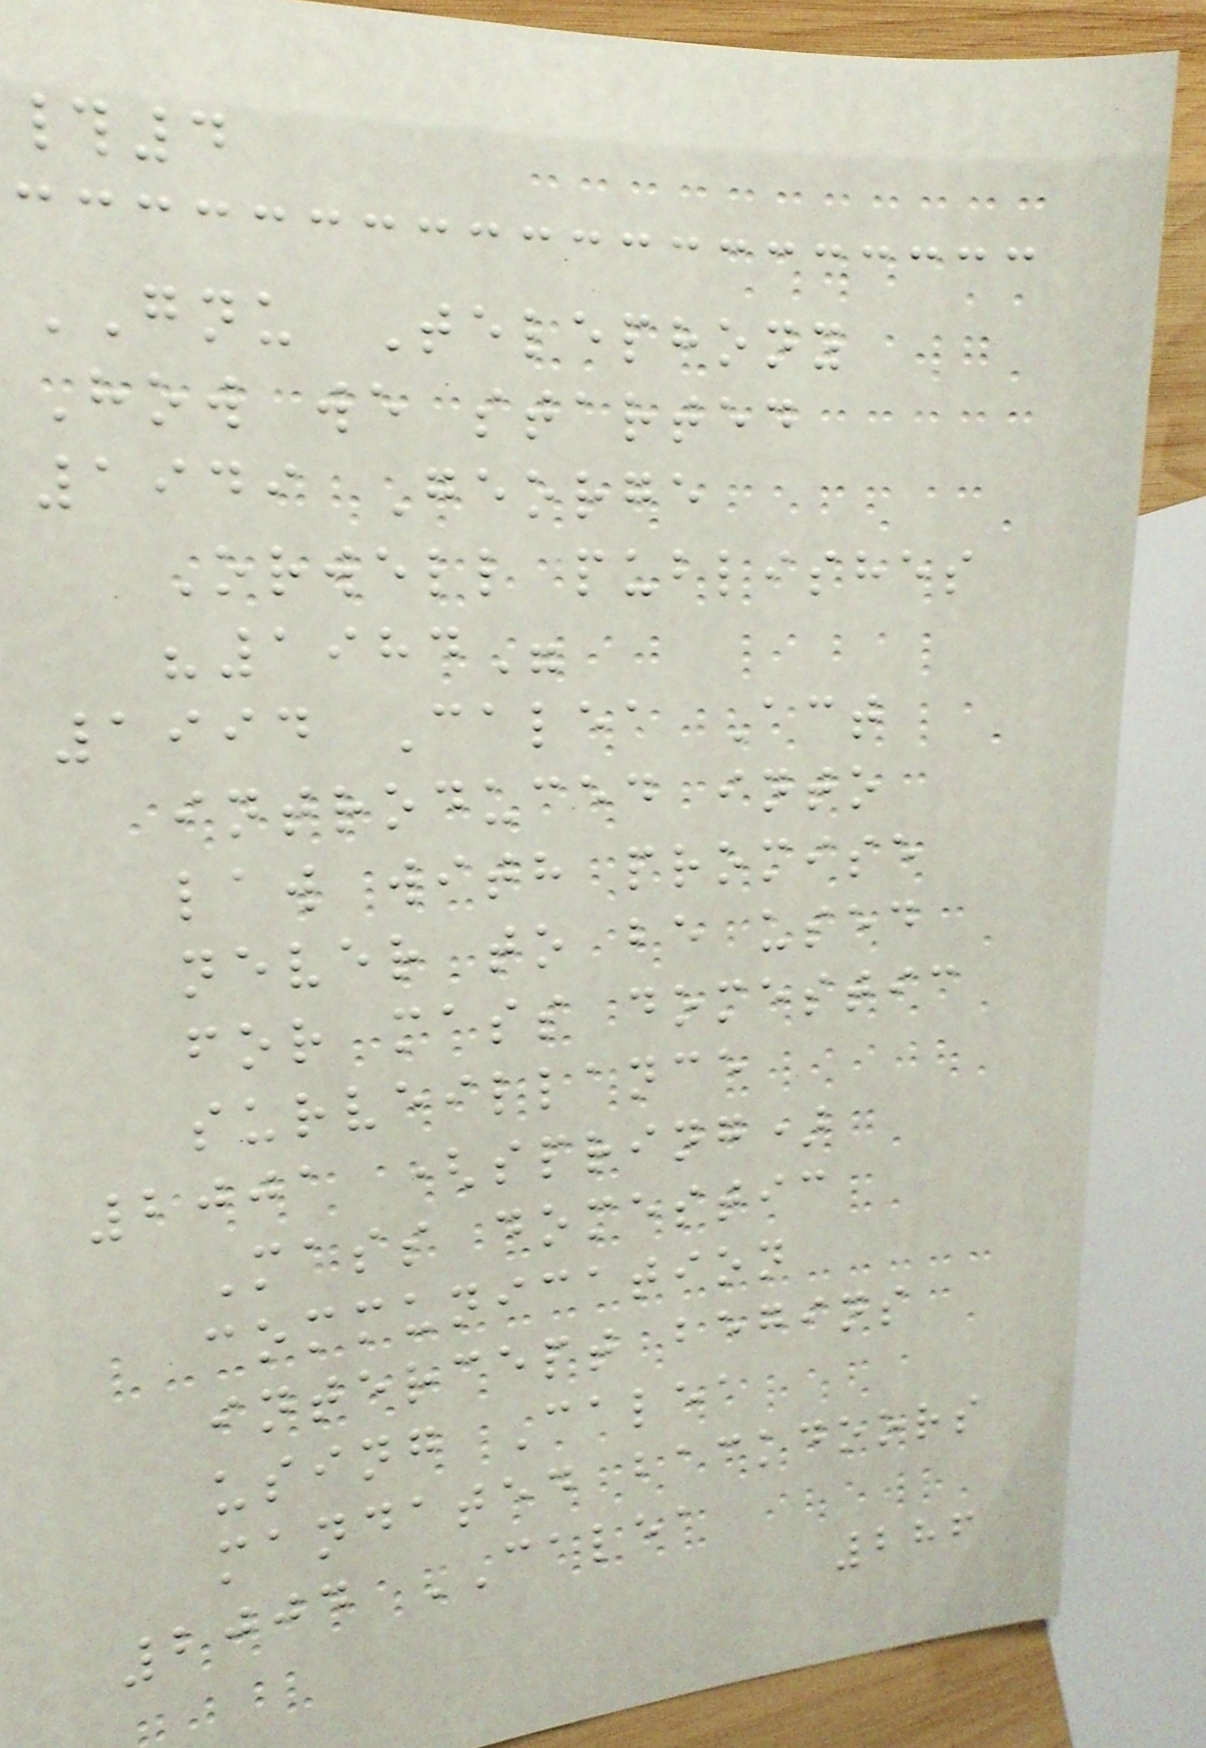#4
GNU Telephony
How we started
1949 George
Orwell publishes
"1984"
1994 Calea Act
introduced into
law with promise
never to be used
for mass domestic
surveillance
2001 (spring)
Mass domestic
communication
intercept begins
using Calea
mandated backdoors
2004 CALEA
286
